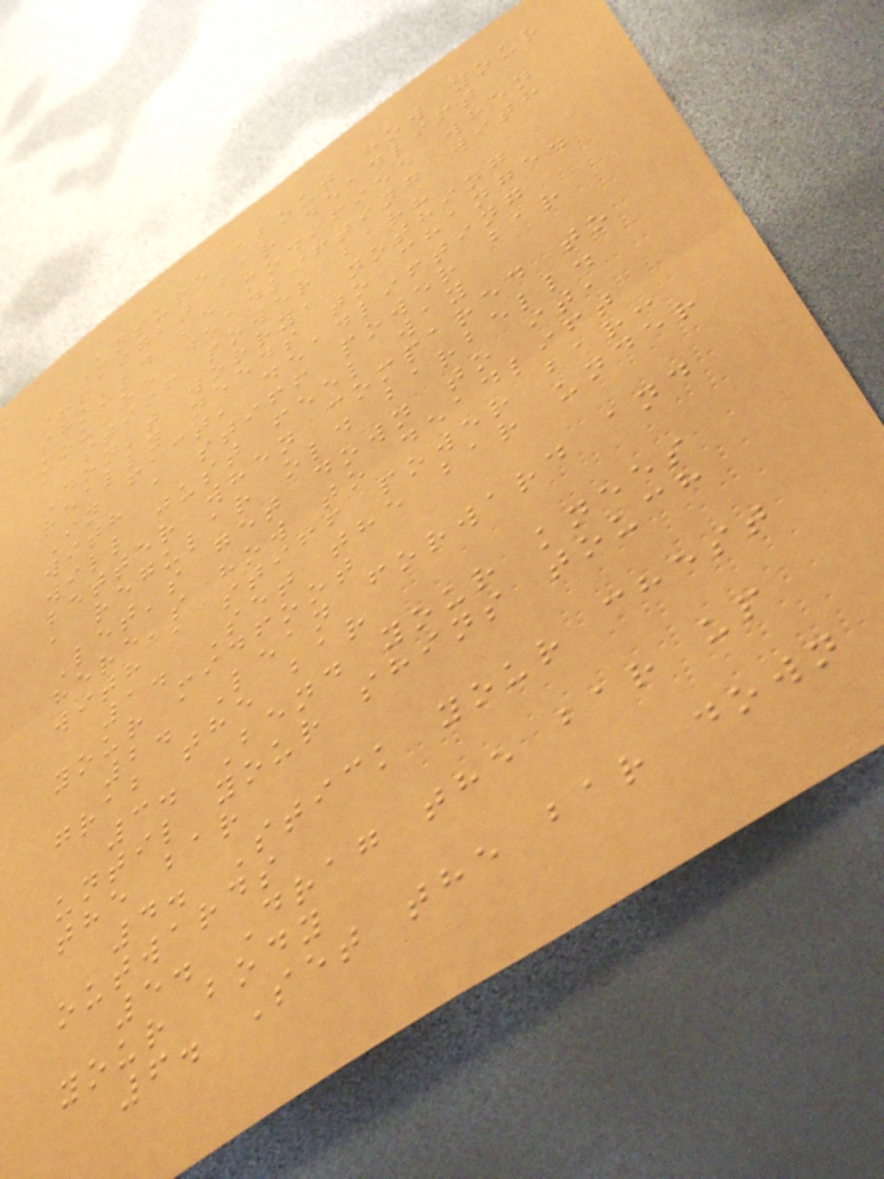Unsure about how your
straight bar deadlift
should be modified when
you're deadlifting with
a stiff power bar?
Don't worry, nothing
really needs to change.
In fact, deadlifting
with a stiff power bar
will just feel way
better when compared to
a regular old barbell.
Let's get down to it,
here's how to deadlift
with a stiff power bar:
1. Set the bar under
your midfoot
2. Lean forward and
grab the bar
3. Bend your knees
until your shins touch
the bar
4. Stick your chest
outwards
5. Drag the bar up
your body
6. Set the bar down
